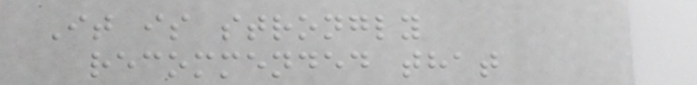It is strongly
recommended that
